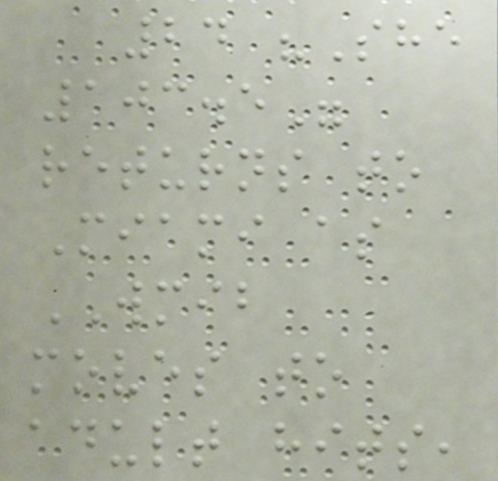24 "She
103.5"
returns to
Miami as
WMIB
moves to
adult hits,
